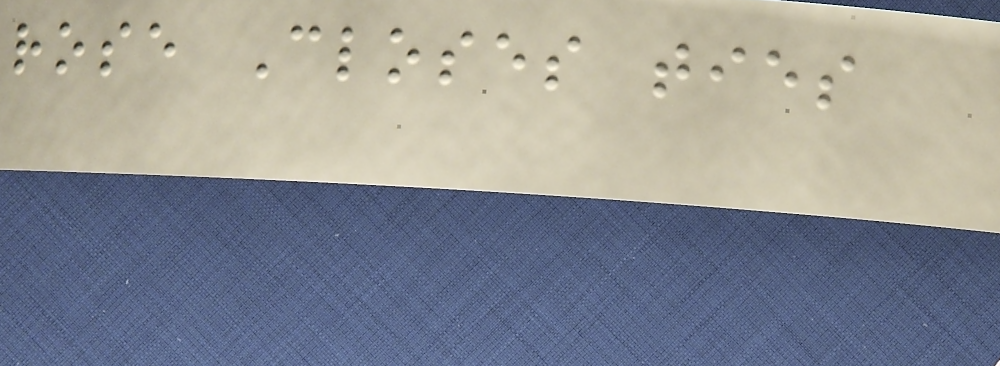rose Closes ties
